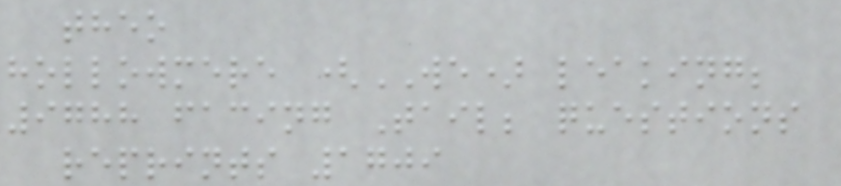theo
hollowmere (WE) leaking;
9788 facing Tail; questions
reprints 1709
